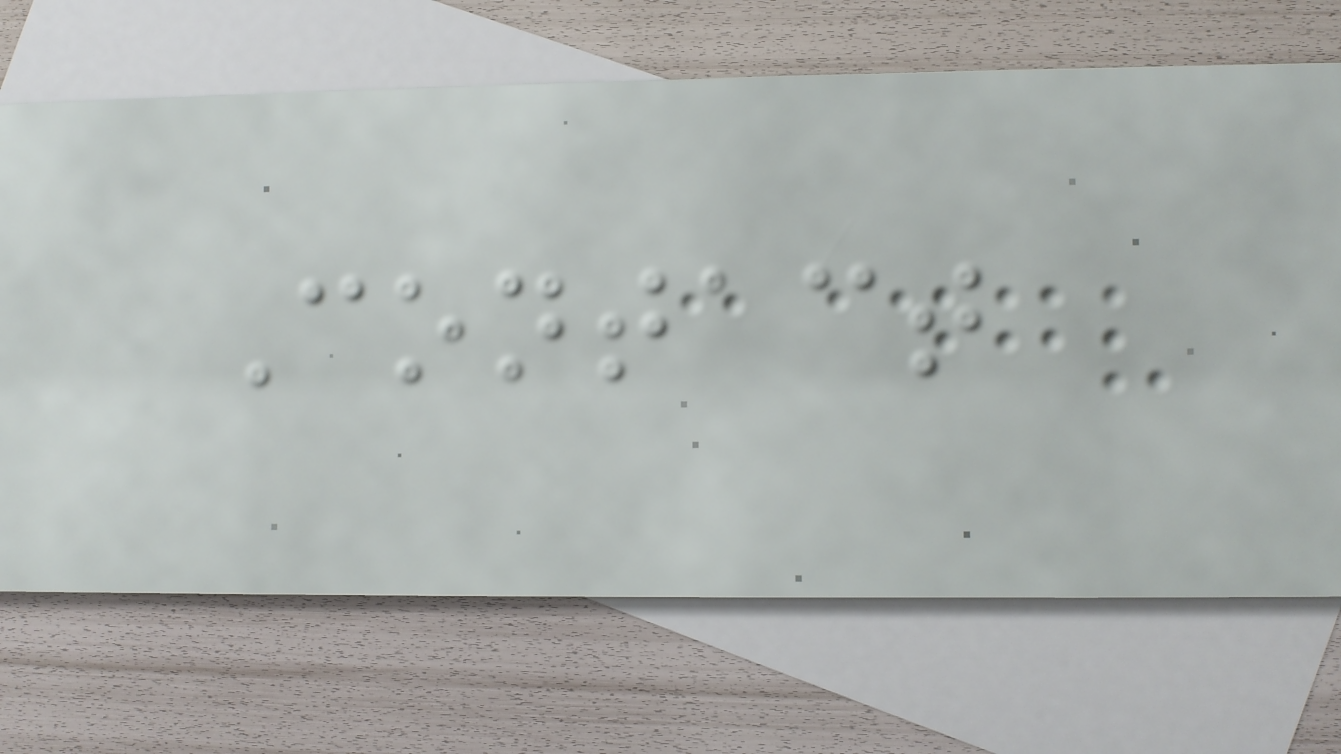Contact
